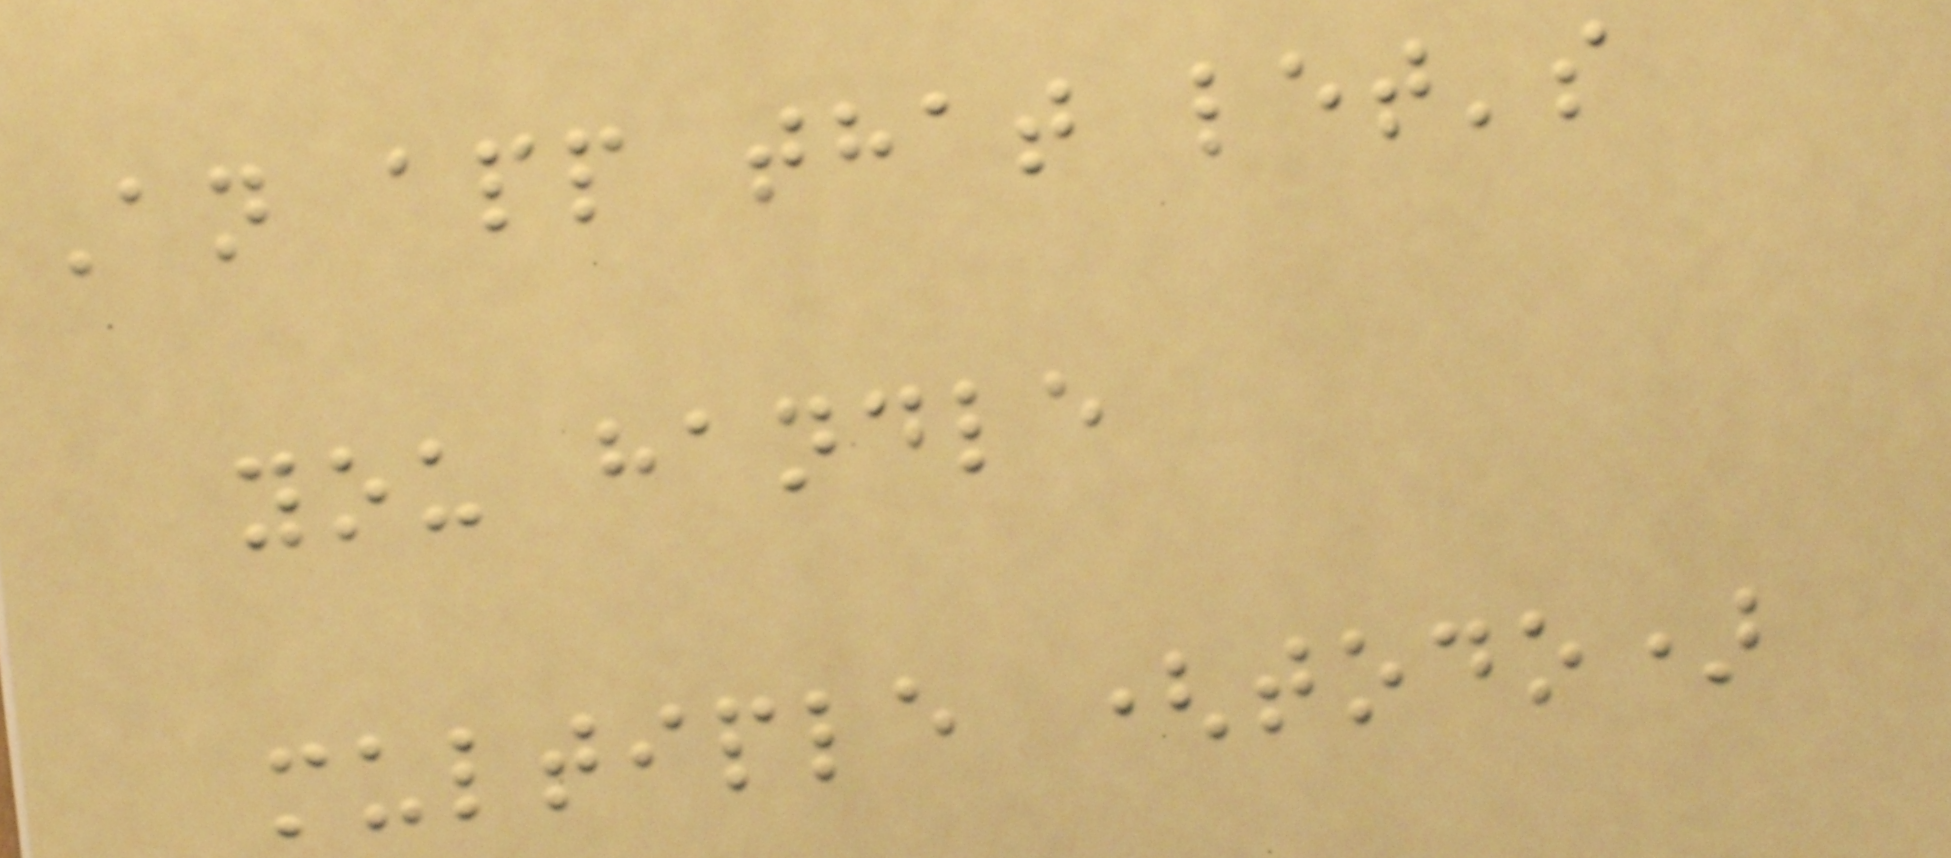An app that let's
you handle
multiple (todo)
